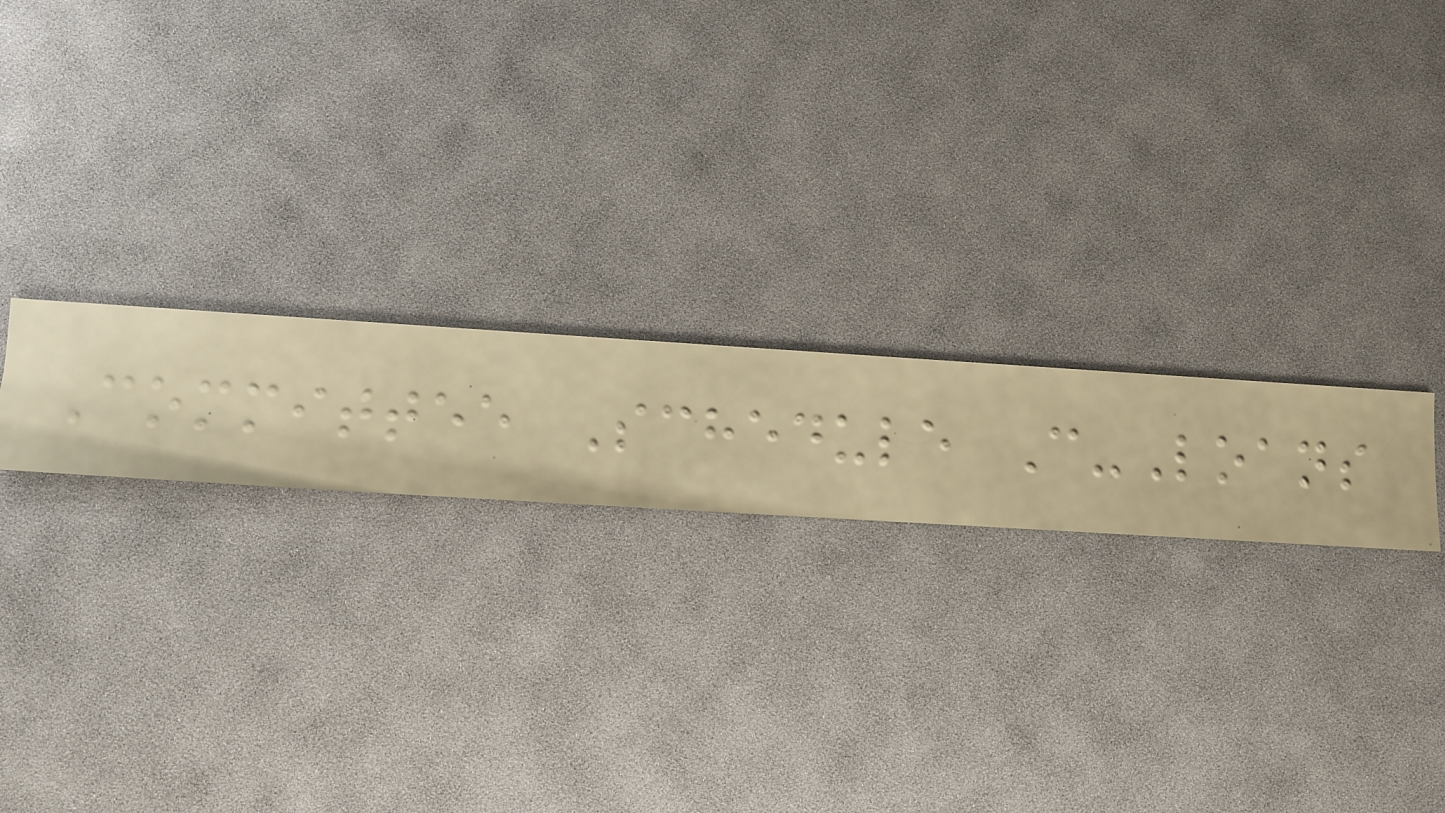Committee Schedule C-Loans
